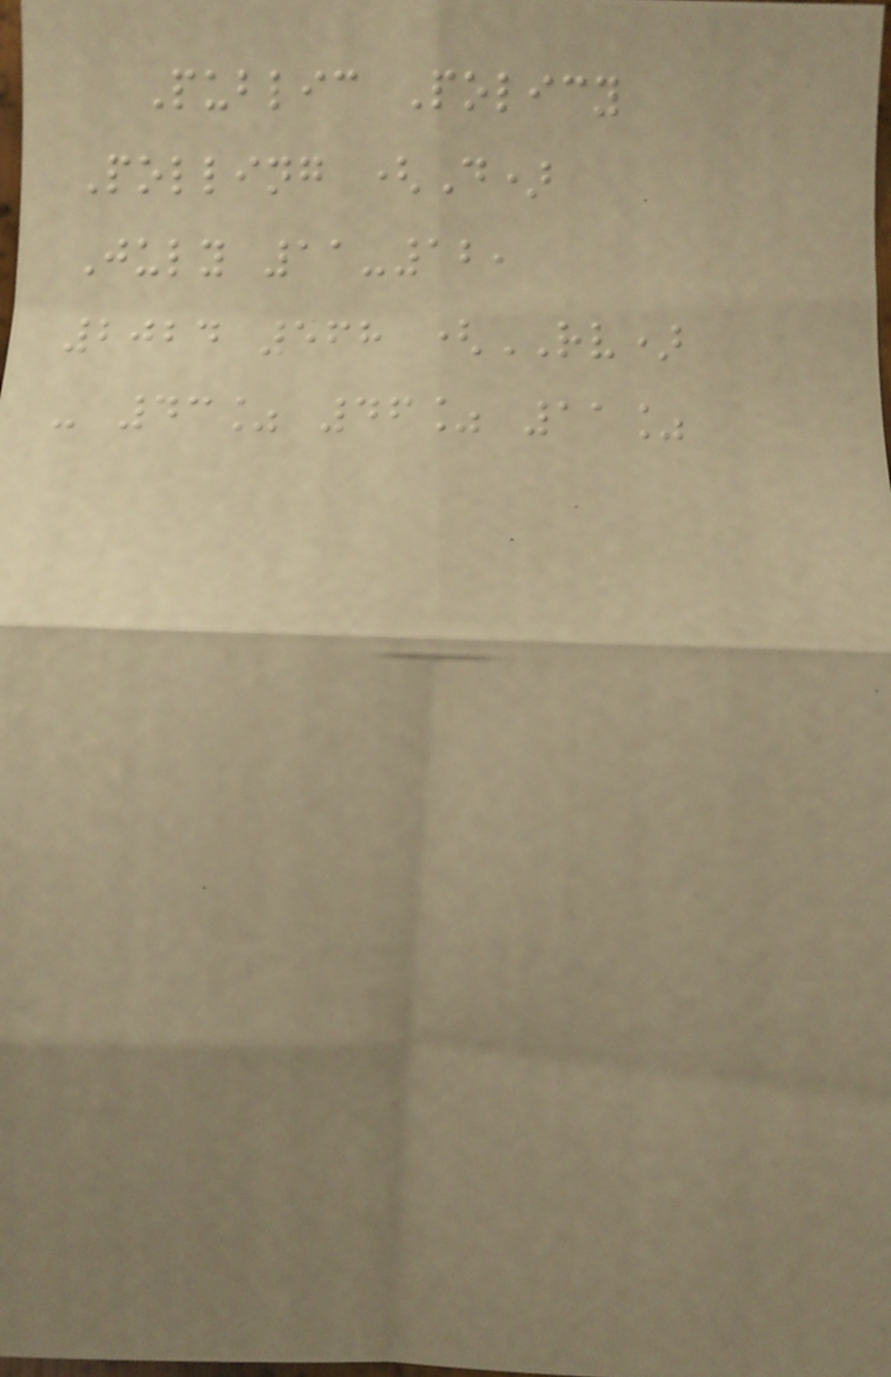Public Policy
Polling (D)
July 11-12,
2024 568 (RV)
- 43% 46% 11%
